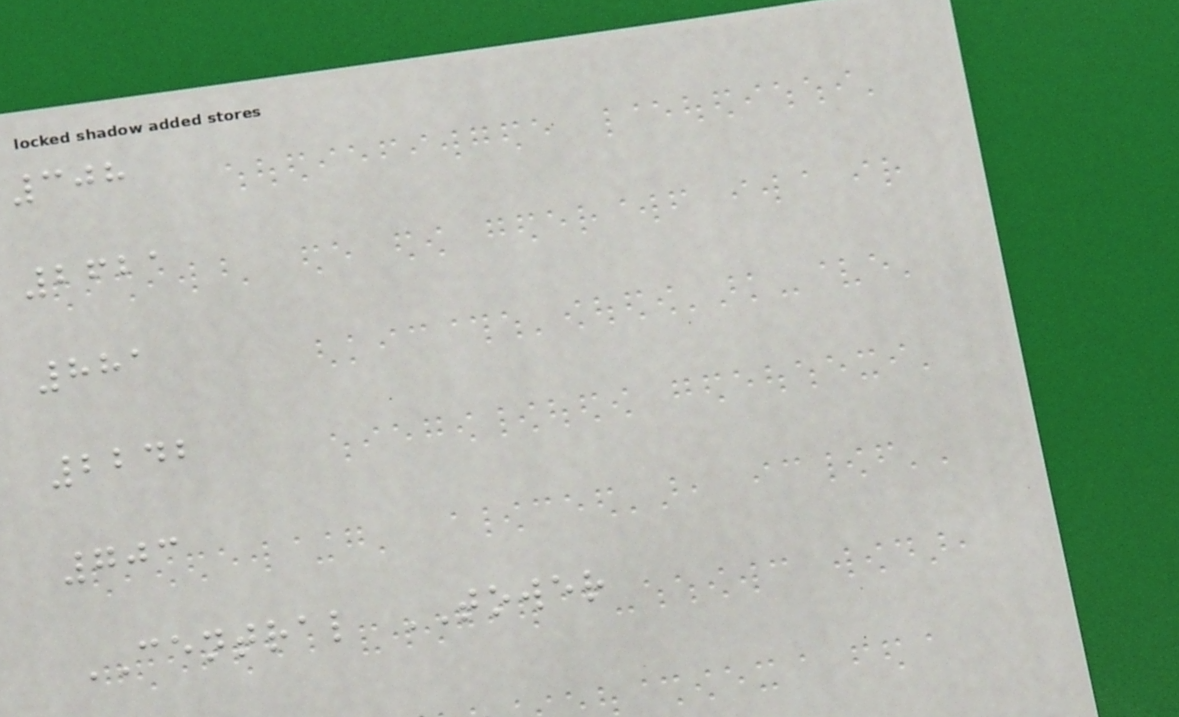308
2621
881
2242
703
CENTRAL TOWER
